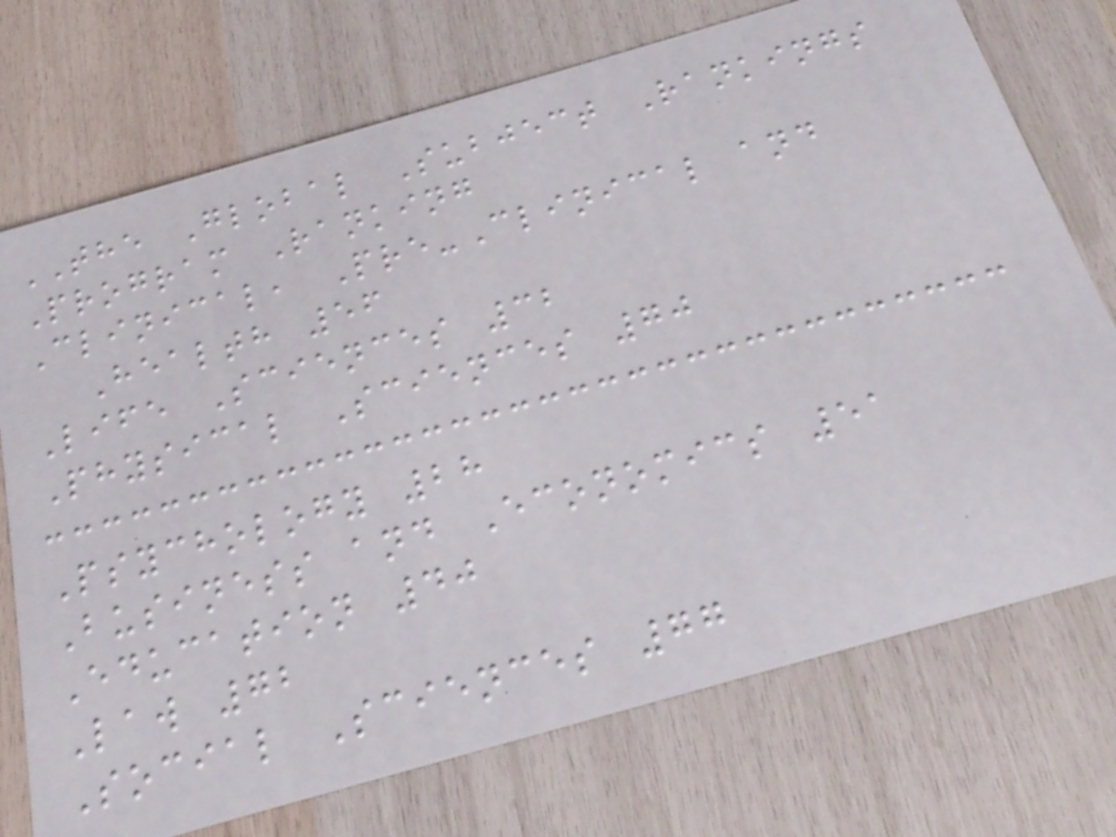THE Global Subject Rankings
Program Ranking
Clinical, Pre-Clinical and
Health 56
Life Sciences 32
Physical Sciences 70
Psychology 28
Business and Economics 51
Education 40
Law 72
Social Sciences 77
